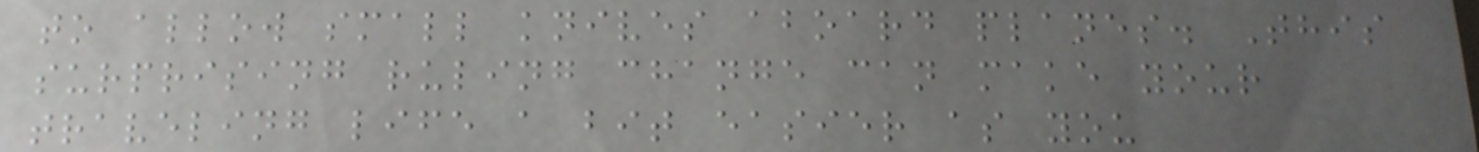to allow small knives aboard planes. This
surprising ruling change can make your
traveling life a bit easier as you
